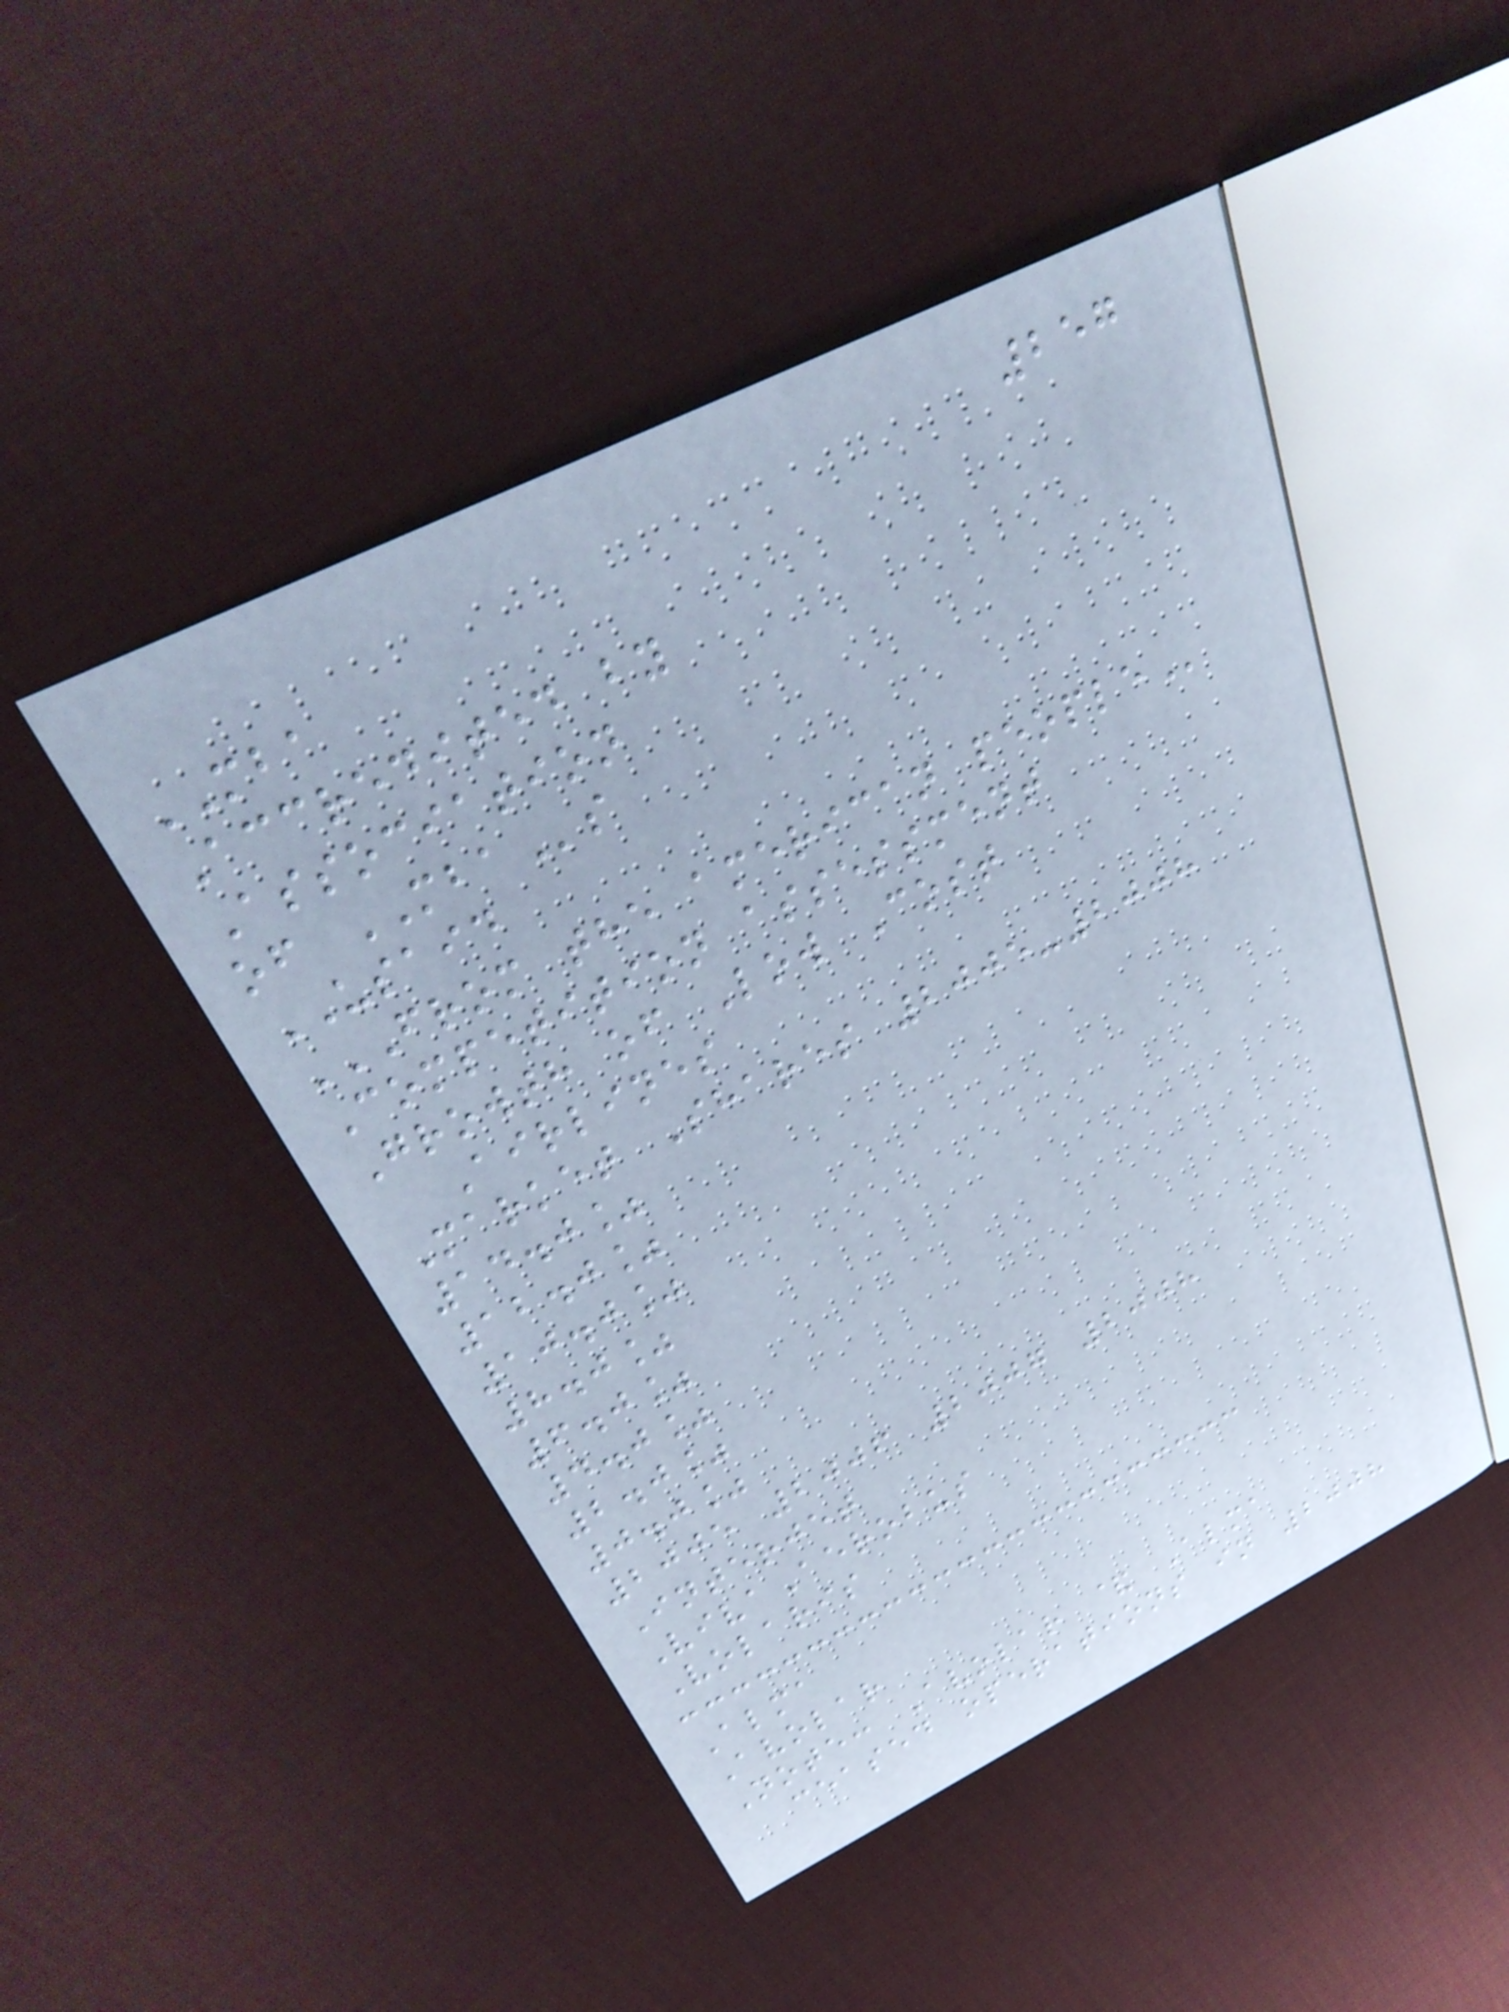257
MBA
Accredited by
Association
of MBAs
USAID
FROM THE AMERICAN PEOPLE
Competition assessment
Growth of Low Cost
Airlines
Market Shares 2005-2008
14.0%
12.0%
10.0%
8.0%
6.0%
4.0%
2.0%
0.0%
2005 2006 2007 2008
Interjet
VivaAerobus
Volaris
Alma
Avolar
Note: Avolar & Alma
ceased operations in 2008
